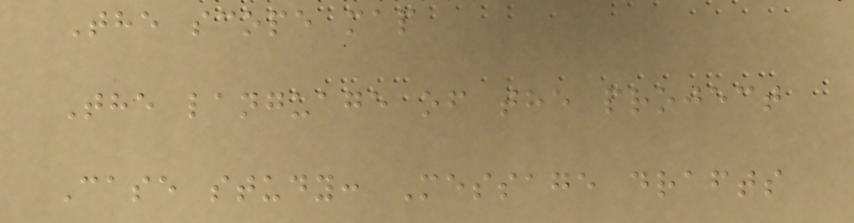The scope map
The language of the project
Case study: Message drafts
